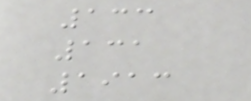133
131
1913
